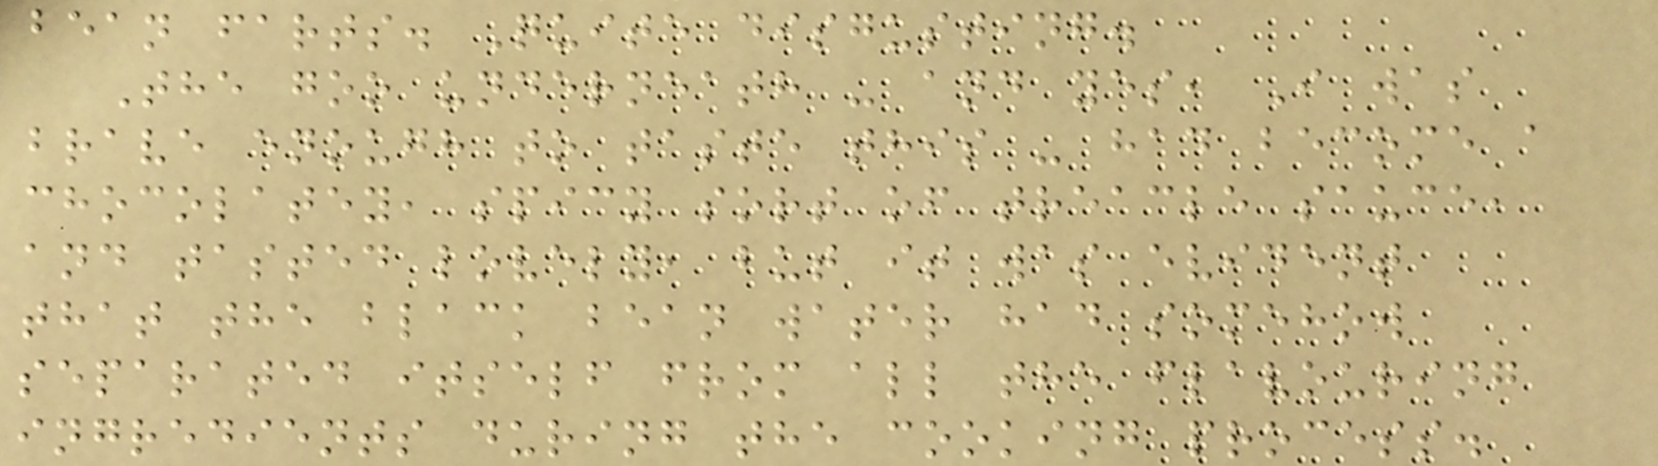bean farts. Quite disgusting.
The goo underneath - and yes, I was
brave enough to taste this - had become a
chocolatey, spicy sort of treacle sauce,
and tasted lovely, but it was evident
that the black bean water had somehow
separated itself from all the flavouring
ingredients during the cooking process.
